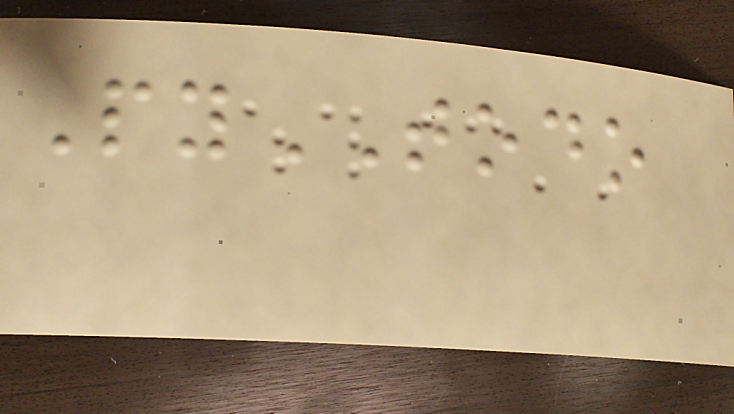PyTODO
